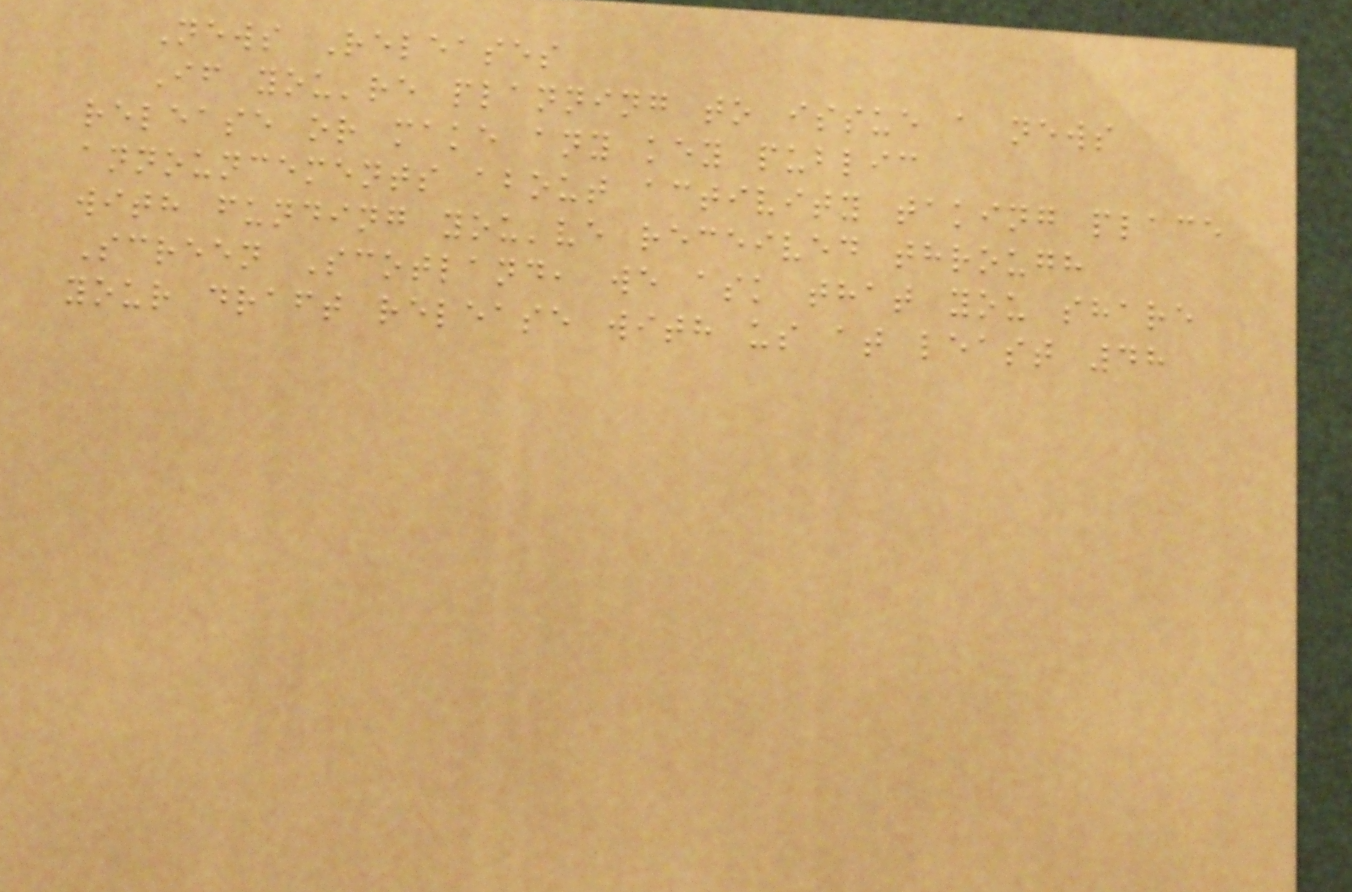News Releases
If you're planning to issue a news
release or make any key public
announcements about activity taking place
with funding you've received through
Screen Scotland, we ask that you share
your draft release with us at least 48
